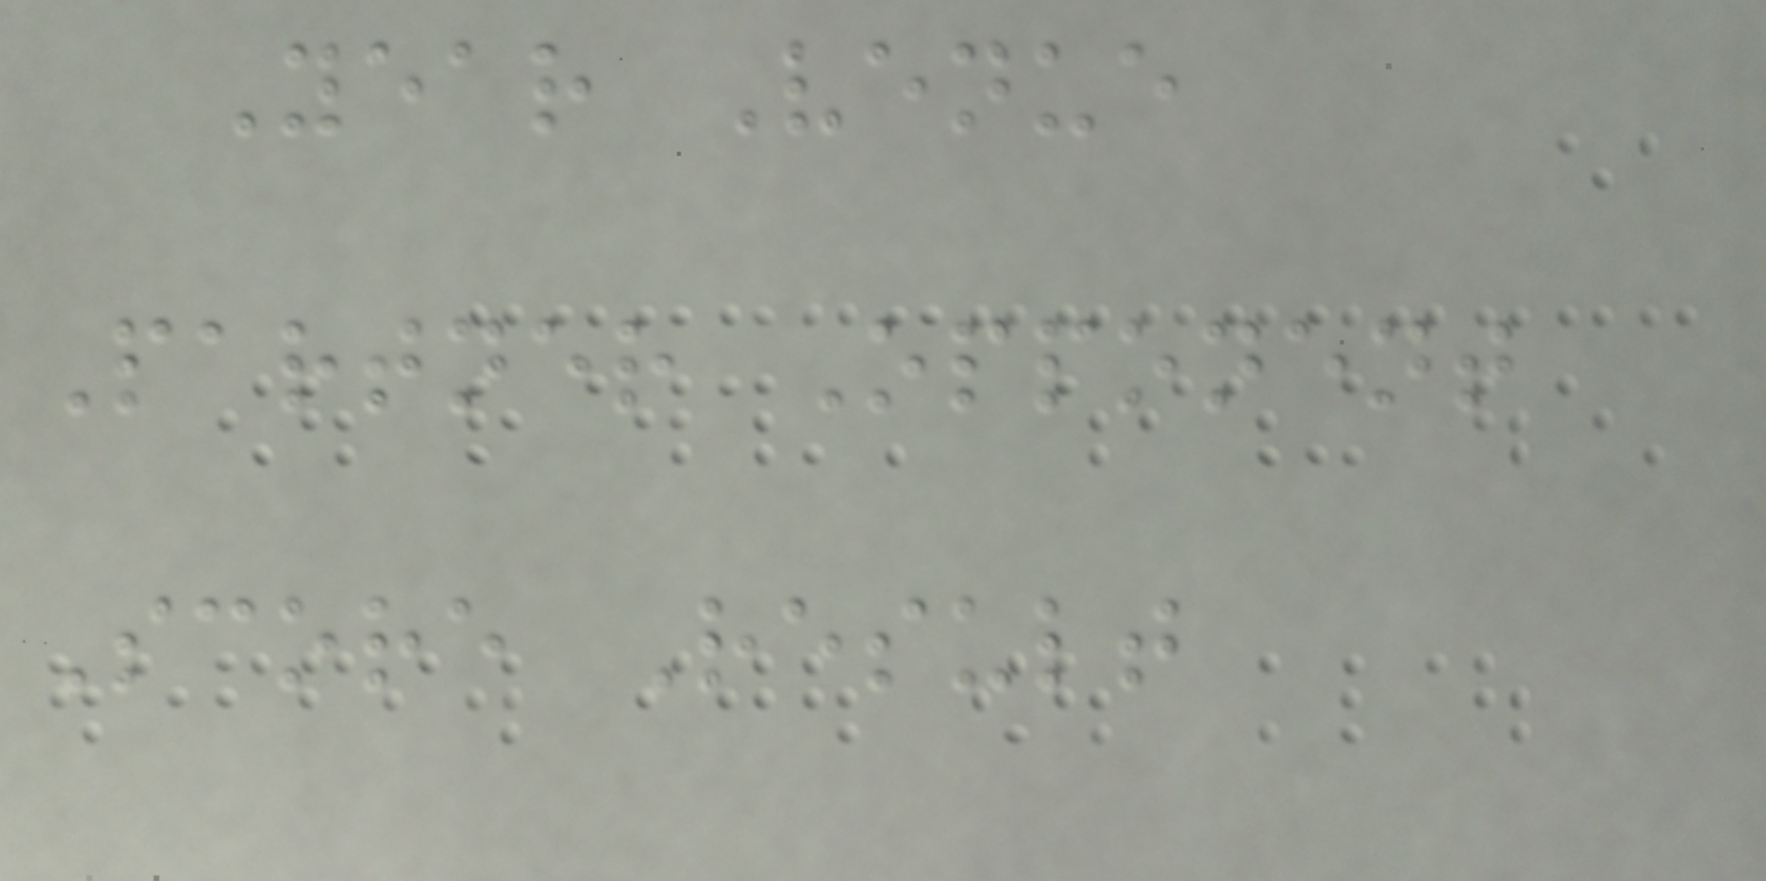Year Venue
Partner Opponent
Score Result
